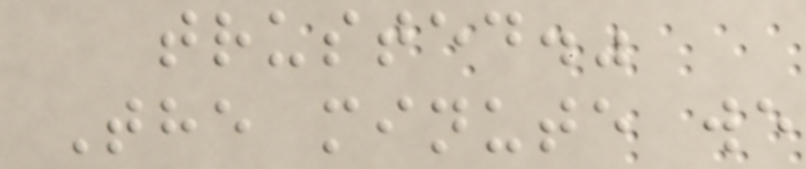trusted."
The minute we
